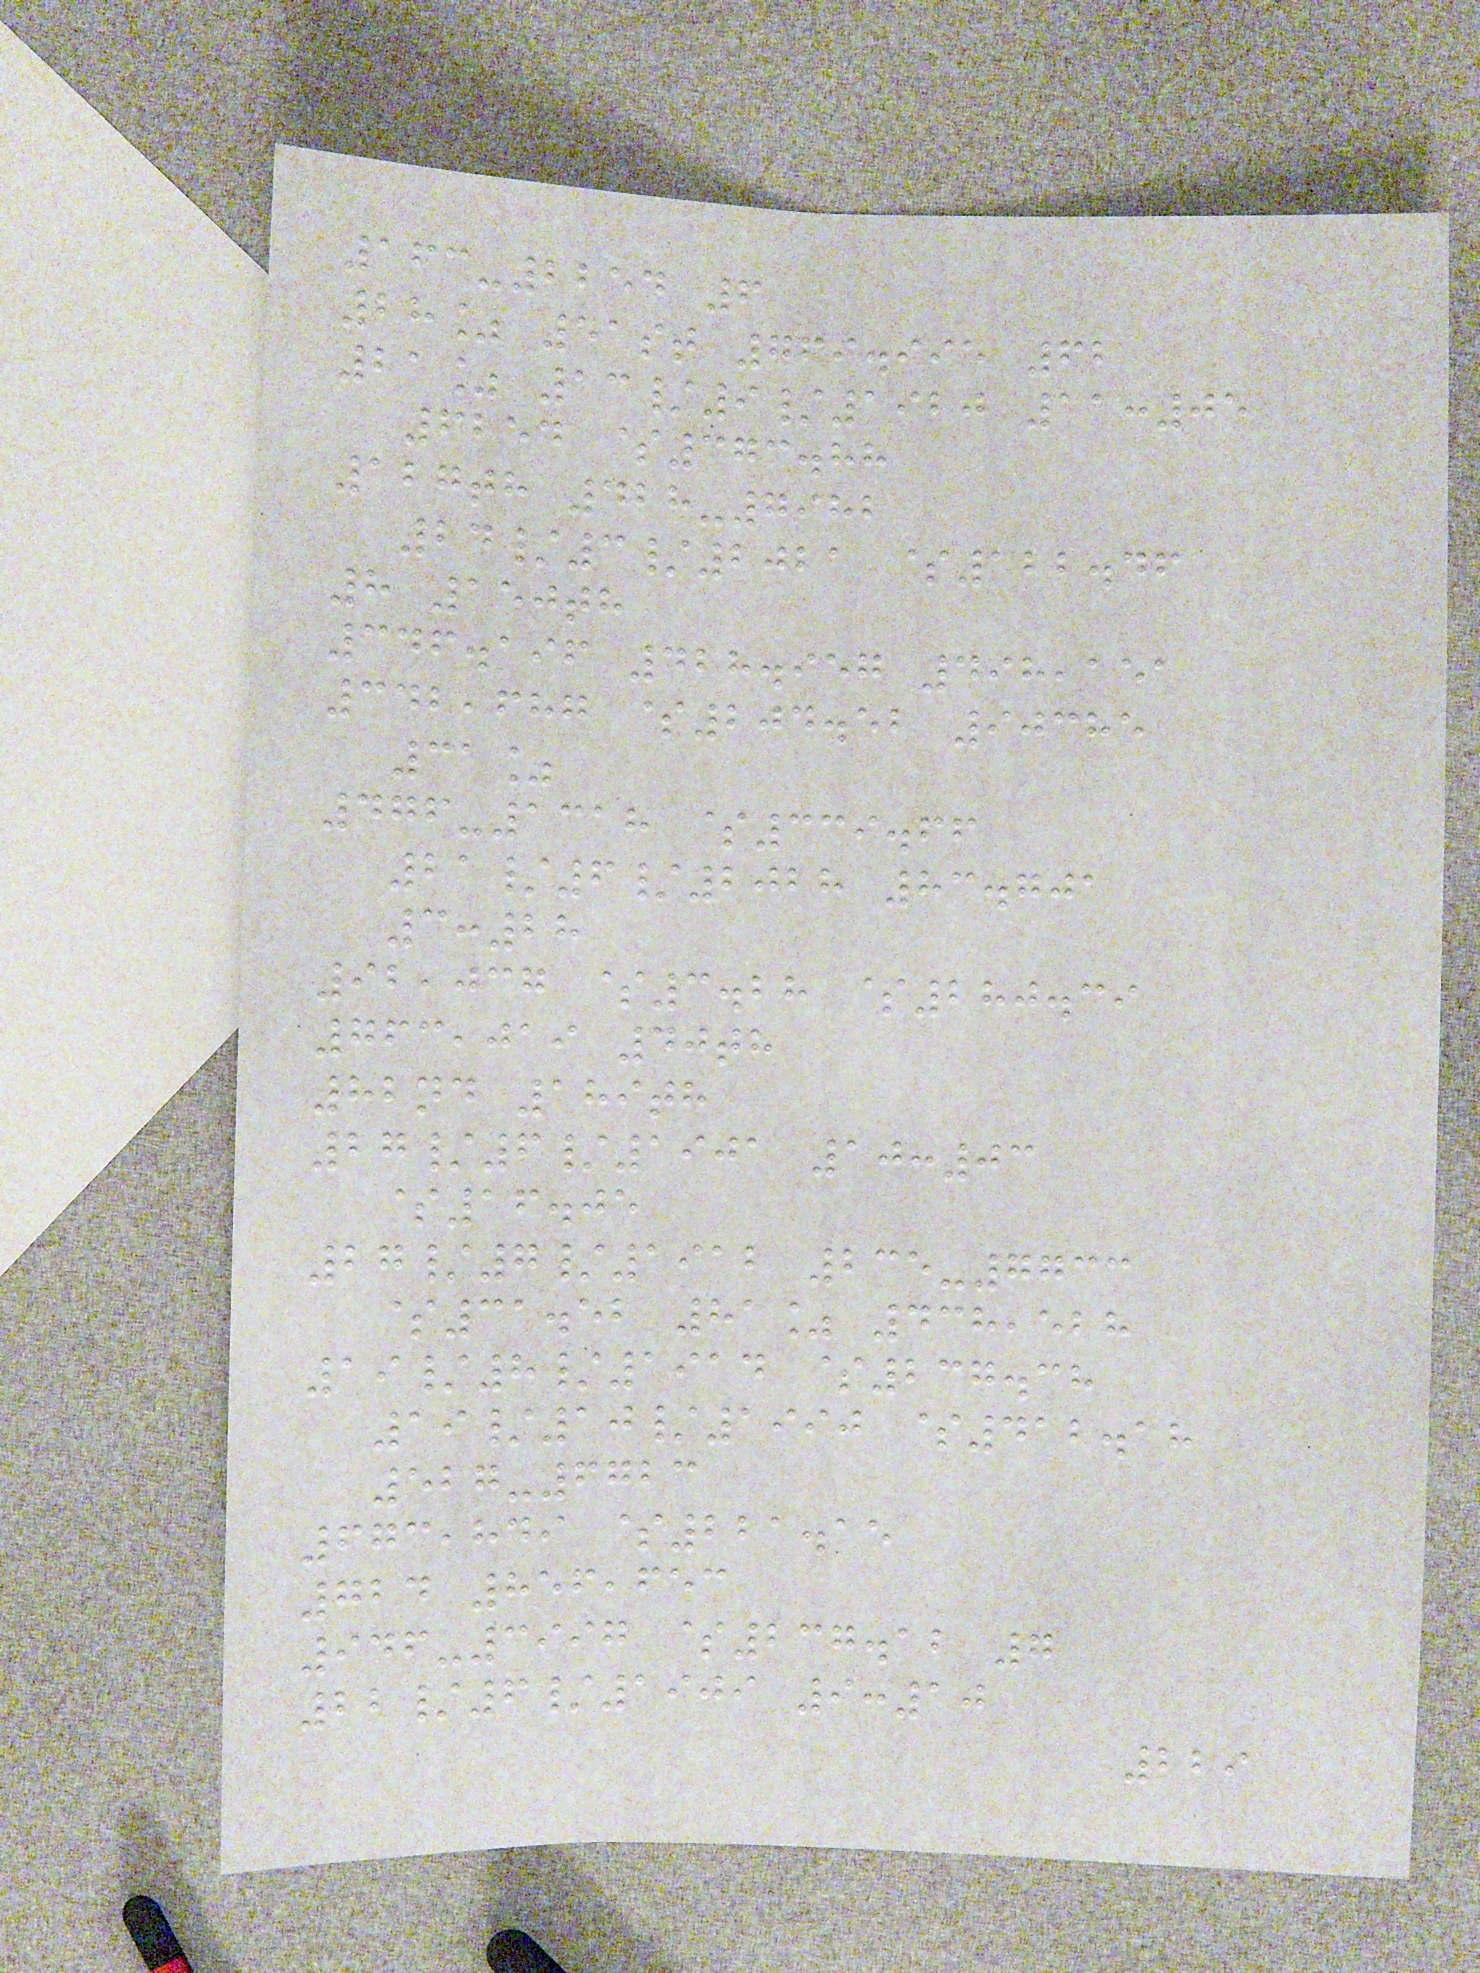163-2254 6
28% 51st 769.995 62
21% 13/9/1920 11:05
6254 $373.88
127th 428-7982
24/3/2021 $122.46
8 150th
346.196 428.957 498,151
342,687 $204.52 90385
31%
476-1318 $339.66
21/6/2028 83.701
3:28
92,037 $3.28 $280.39
763,019 40th
82nd 189th
27/6/1901 10:03
$16.05
27/7/1912 235-7733
$31.52 81% 438,528
19/8/1914 $237.38
19/10/1990 $412.18
527-6723
673,849 $221.15
724 856,653
946-3997 $237.12 7
22/6/1909 9:10
229
